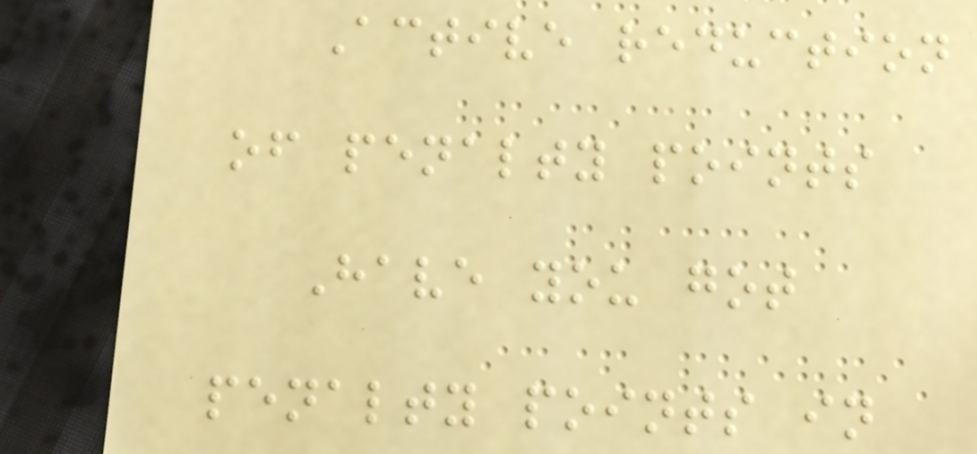Active reduction
of penalty points
Have you got
penalty points in
